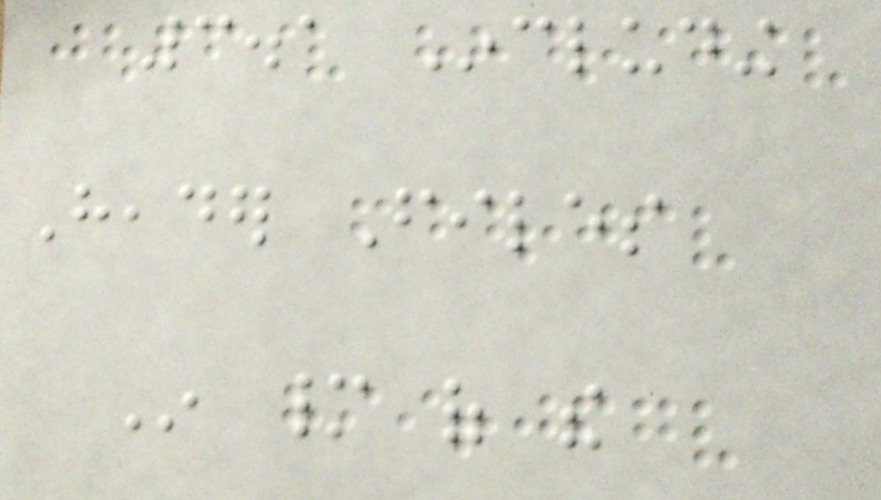3.1 Including
Header Files
In many of the
